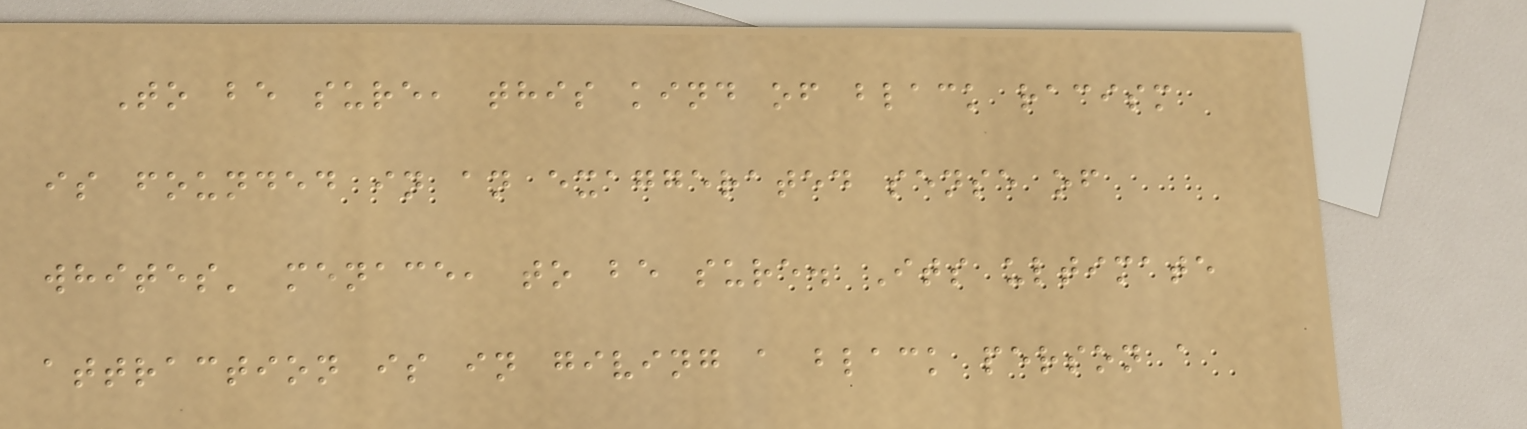To be sure, this kind of black racism
is founded in an exaggerated sense of
whites' menace, to be sure. Its ultimate
attraction is in giving a black person a
